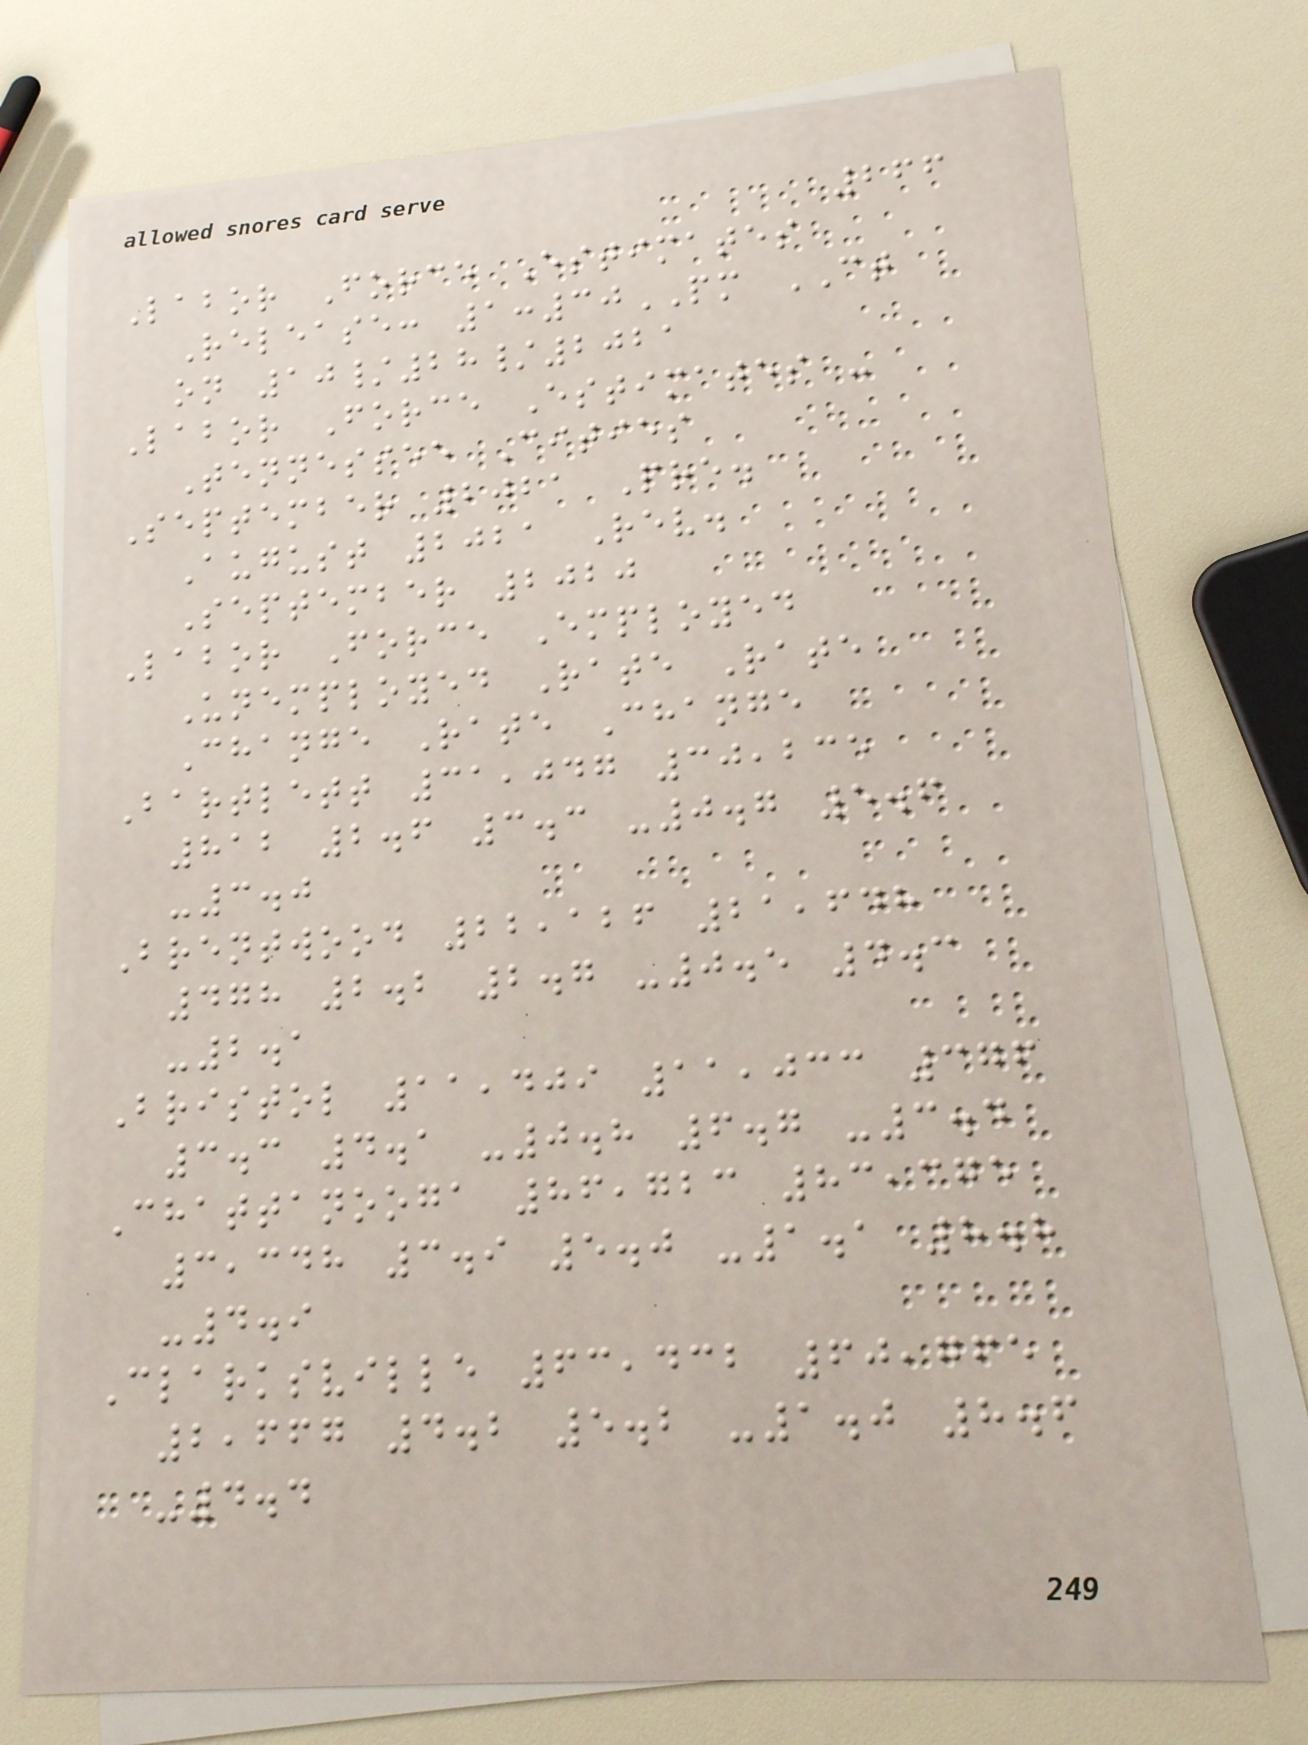266
Labor Force Estimates
Release: 1:30PM CT
on 10/28/2021
Labor Force Estimates -
Tennessee Cities
September 2021 Pre.
August 2021 Rev.
September 2020
Labor Force Employed
Unemployed Rate Rate
Change Rate Change
Bartlett 31,047 30,235
812 2.6 3.3 -0.7 5.6
-3.0
Brentwood 22,126 21,648
478 2.2 2.7 -0.5 4.3
-2.1
Bristol 11,409 11,033 376
3.3 4.1 -0.8 6.7 -3.4
Chattanooga 86,723 83,375
3,348 3.9 5.0 -1.1 8.8
-4.9
Clarksville 63,432 60,765
2,667 4.2 5.2 -1.0 8.6
-4.4
